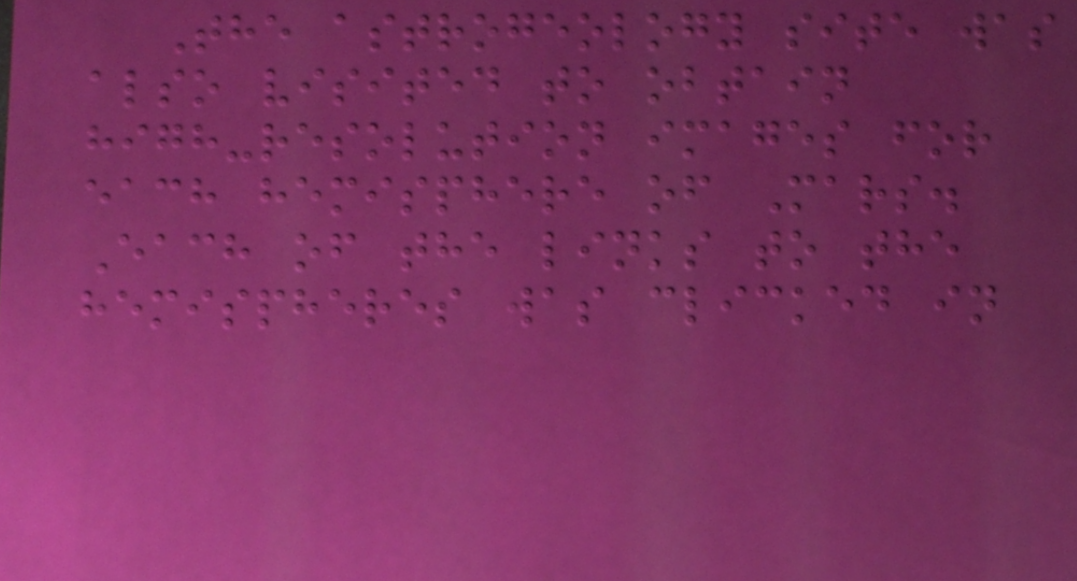The astrogeology site was
also visited to obtain
high-resolution images for
each hemisphere of Mars.
Each of the links to the
hemispheres was clicked in
